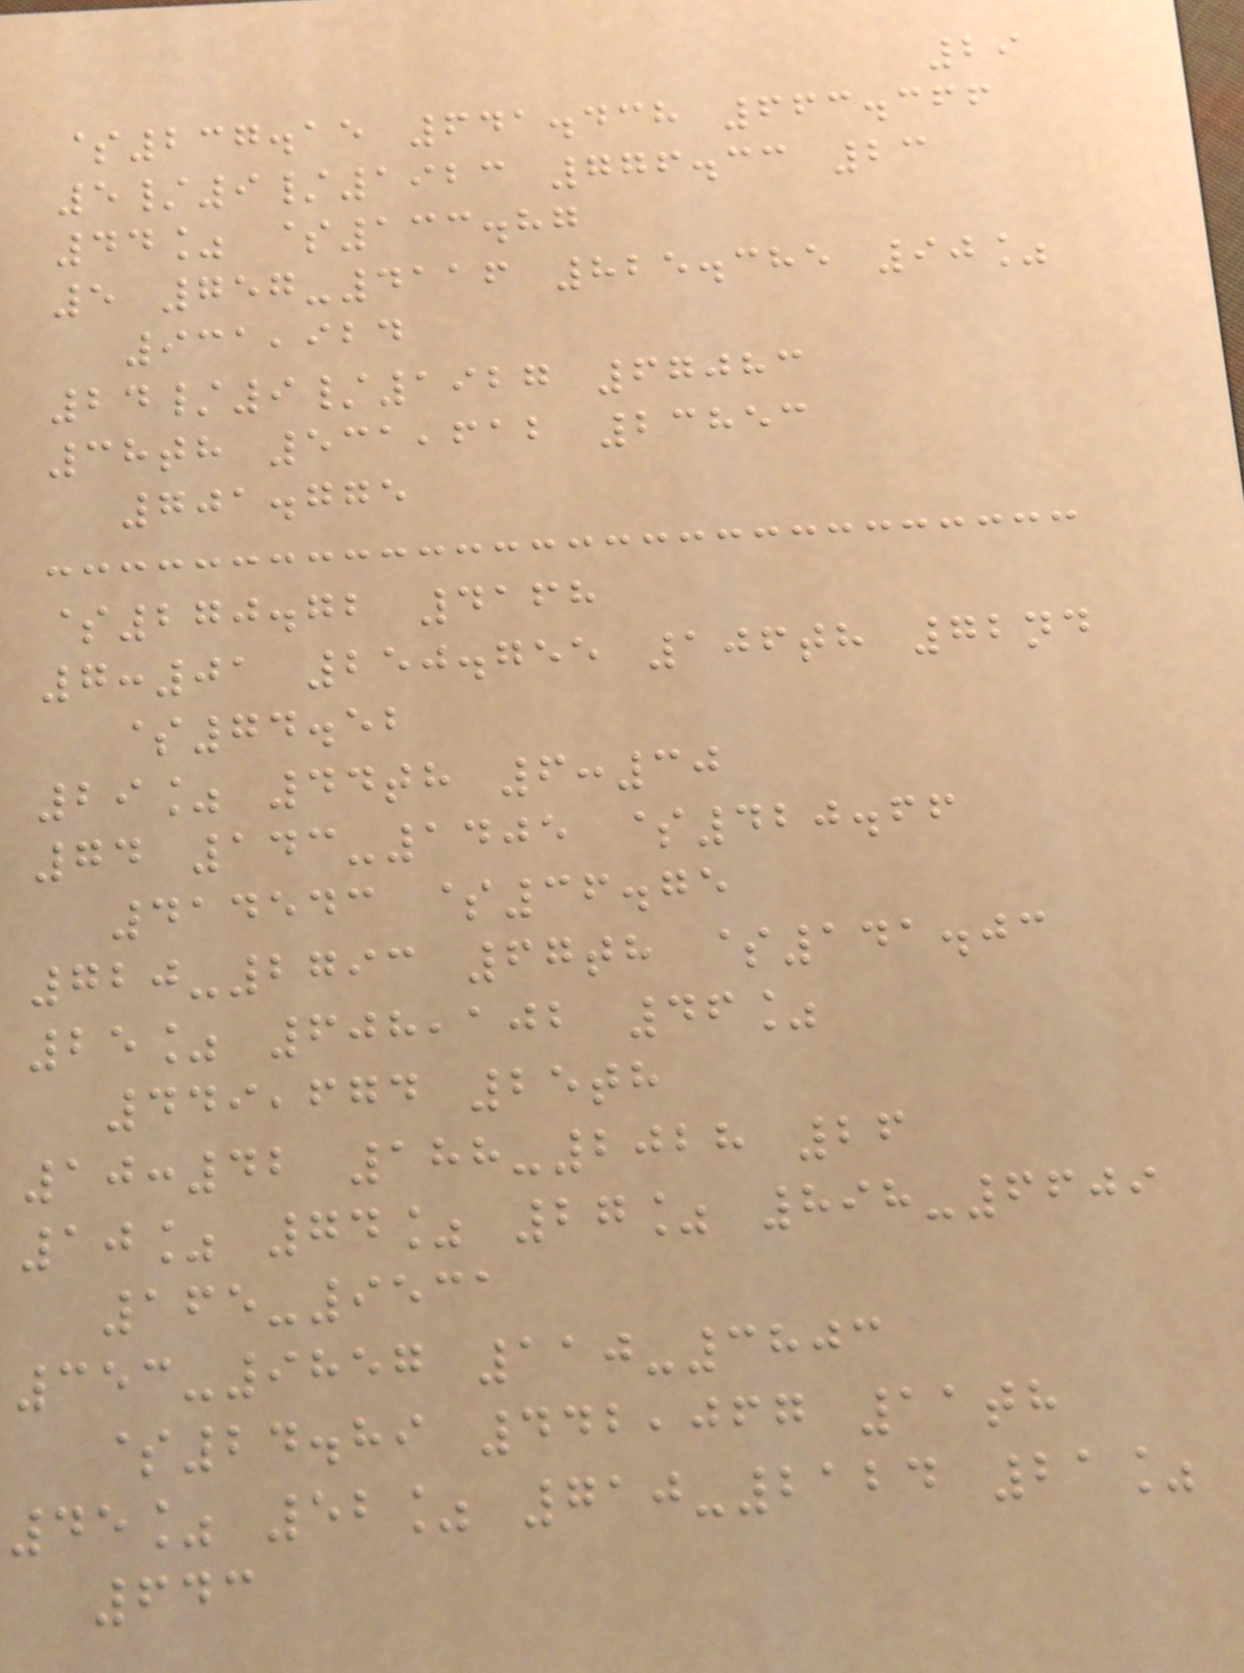29
$237.15 641.438 663.366
5/9/1923 776.33 23
44% $133.87
5 757-4116 825.385 90%
931,924
24/9/1927 67083
38th 531,612 23853
701.775
$270.72 4168
7:01 250.755 106th 72nd
$74.52
29% 44th 6:30
74 143-1405 $420.66
414543 $36.75
720-2793 67th $141.03
25% 608,102 46%
449,674 25th
10:42 188-2028 26
10% 74% 27% 898-6609
165-9531
353-9857 110-3803
$24.89 442,067 11th
45% 52% 710-2124 21%
643
